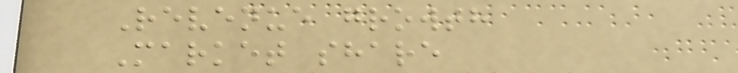Revenue growth
Market share
